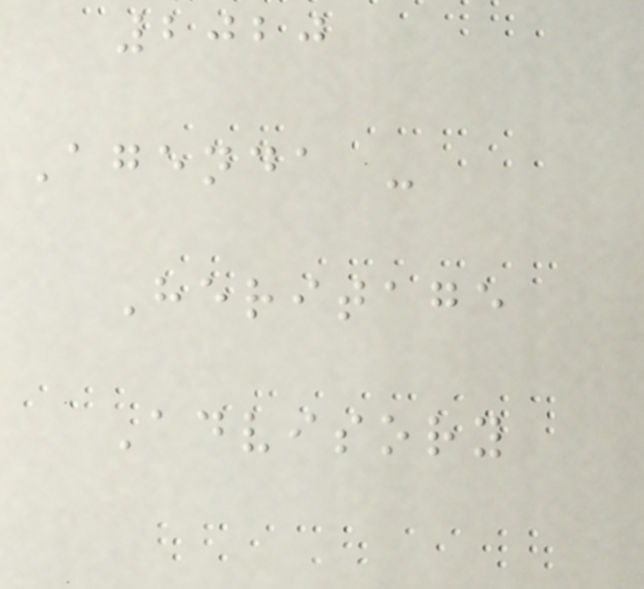2020
Agenda -
Heritage
Advisory
